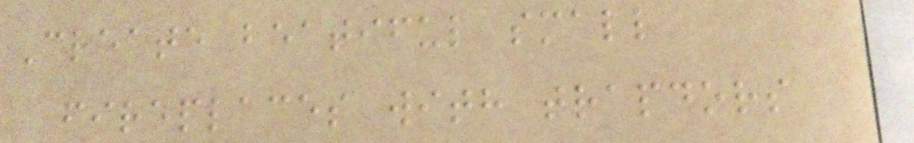Create beatiful small
fireplaces with trapdors
